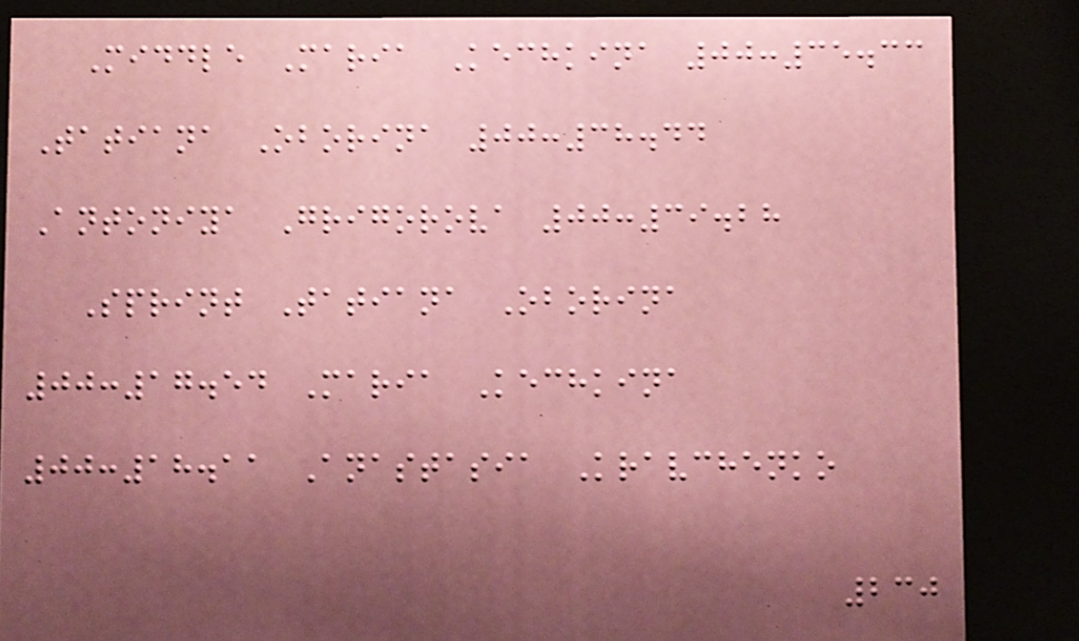Middle Maria Kechkina 00:35.33
Tatiana Oborina 00:38.44
Antoniya Grigorova 00:39.28
Sprint Tatiana Oborina
00:17.54 Maria Kechkina
00:18.11 Anastasia Kravchenko
230
